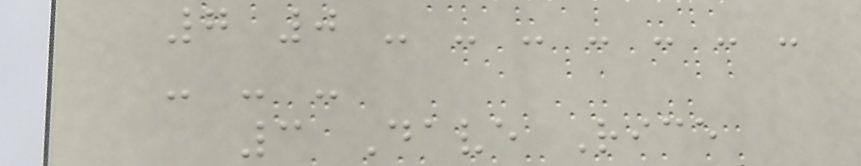7 0 - - - - - - -
- - -
3 Dave Rice
